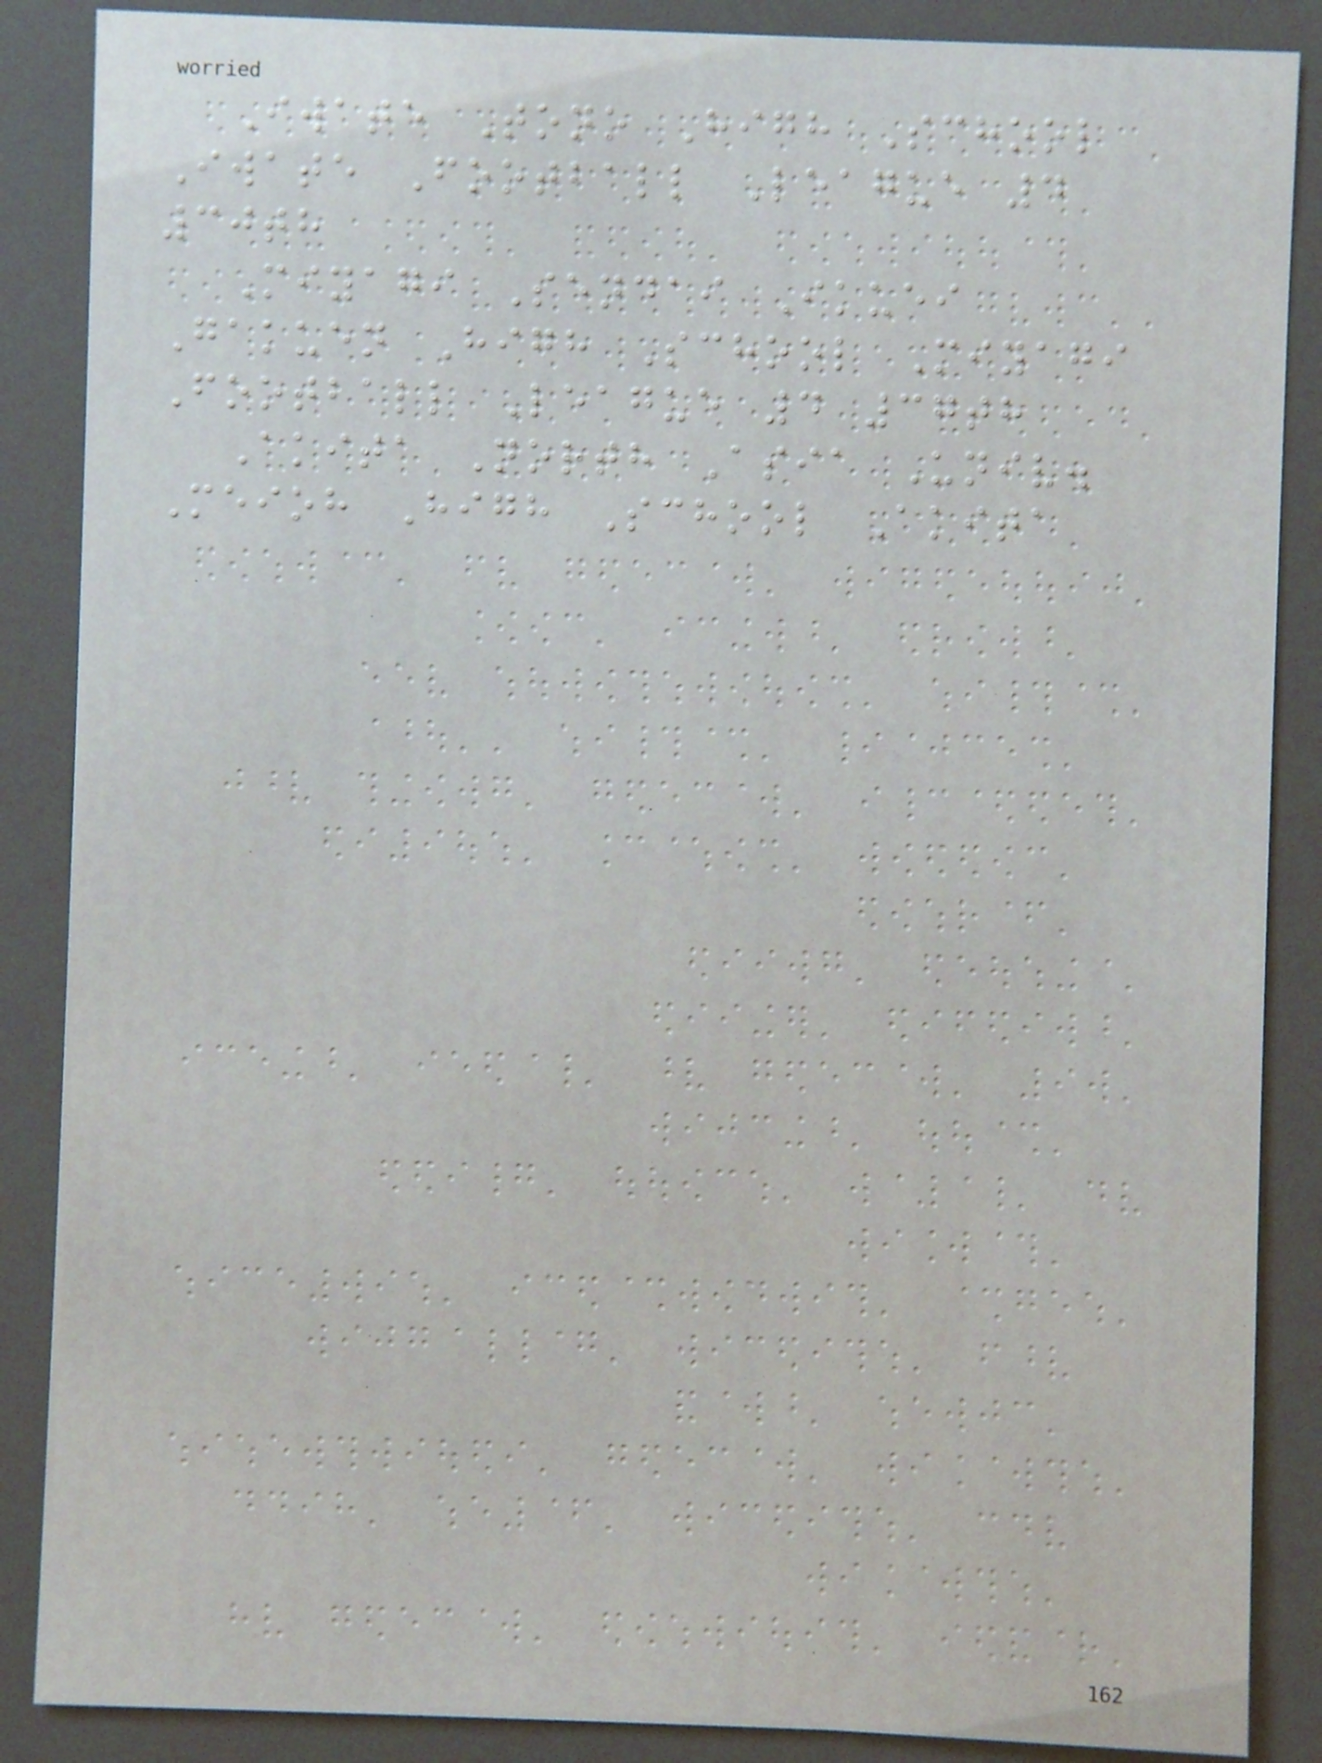Iwate Tono High School
Iwate Football League 4
30th
Miyagi Sendai Ikuei
Gakuen High School Miyagi
Football League 4 37th
Akita North Asia Univ.
Meioh High School Akita
